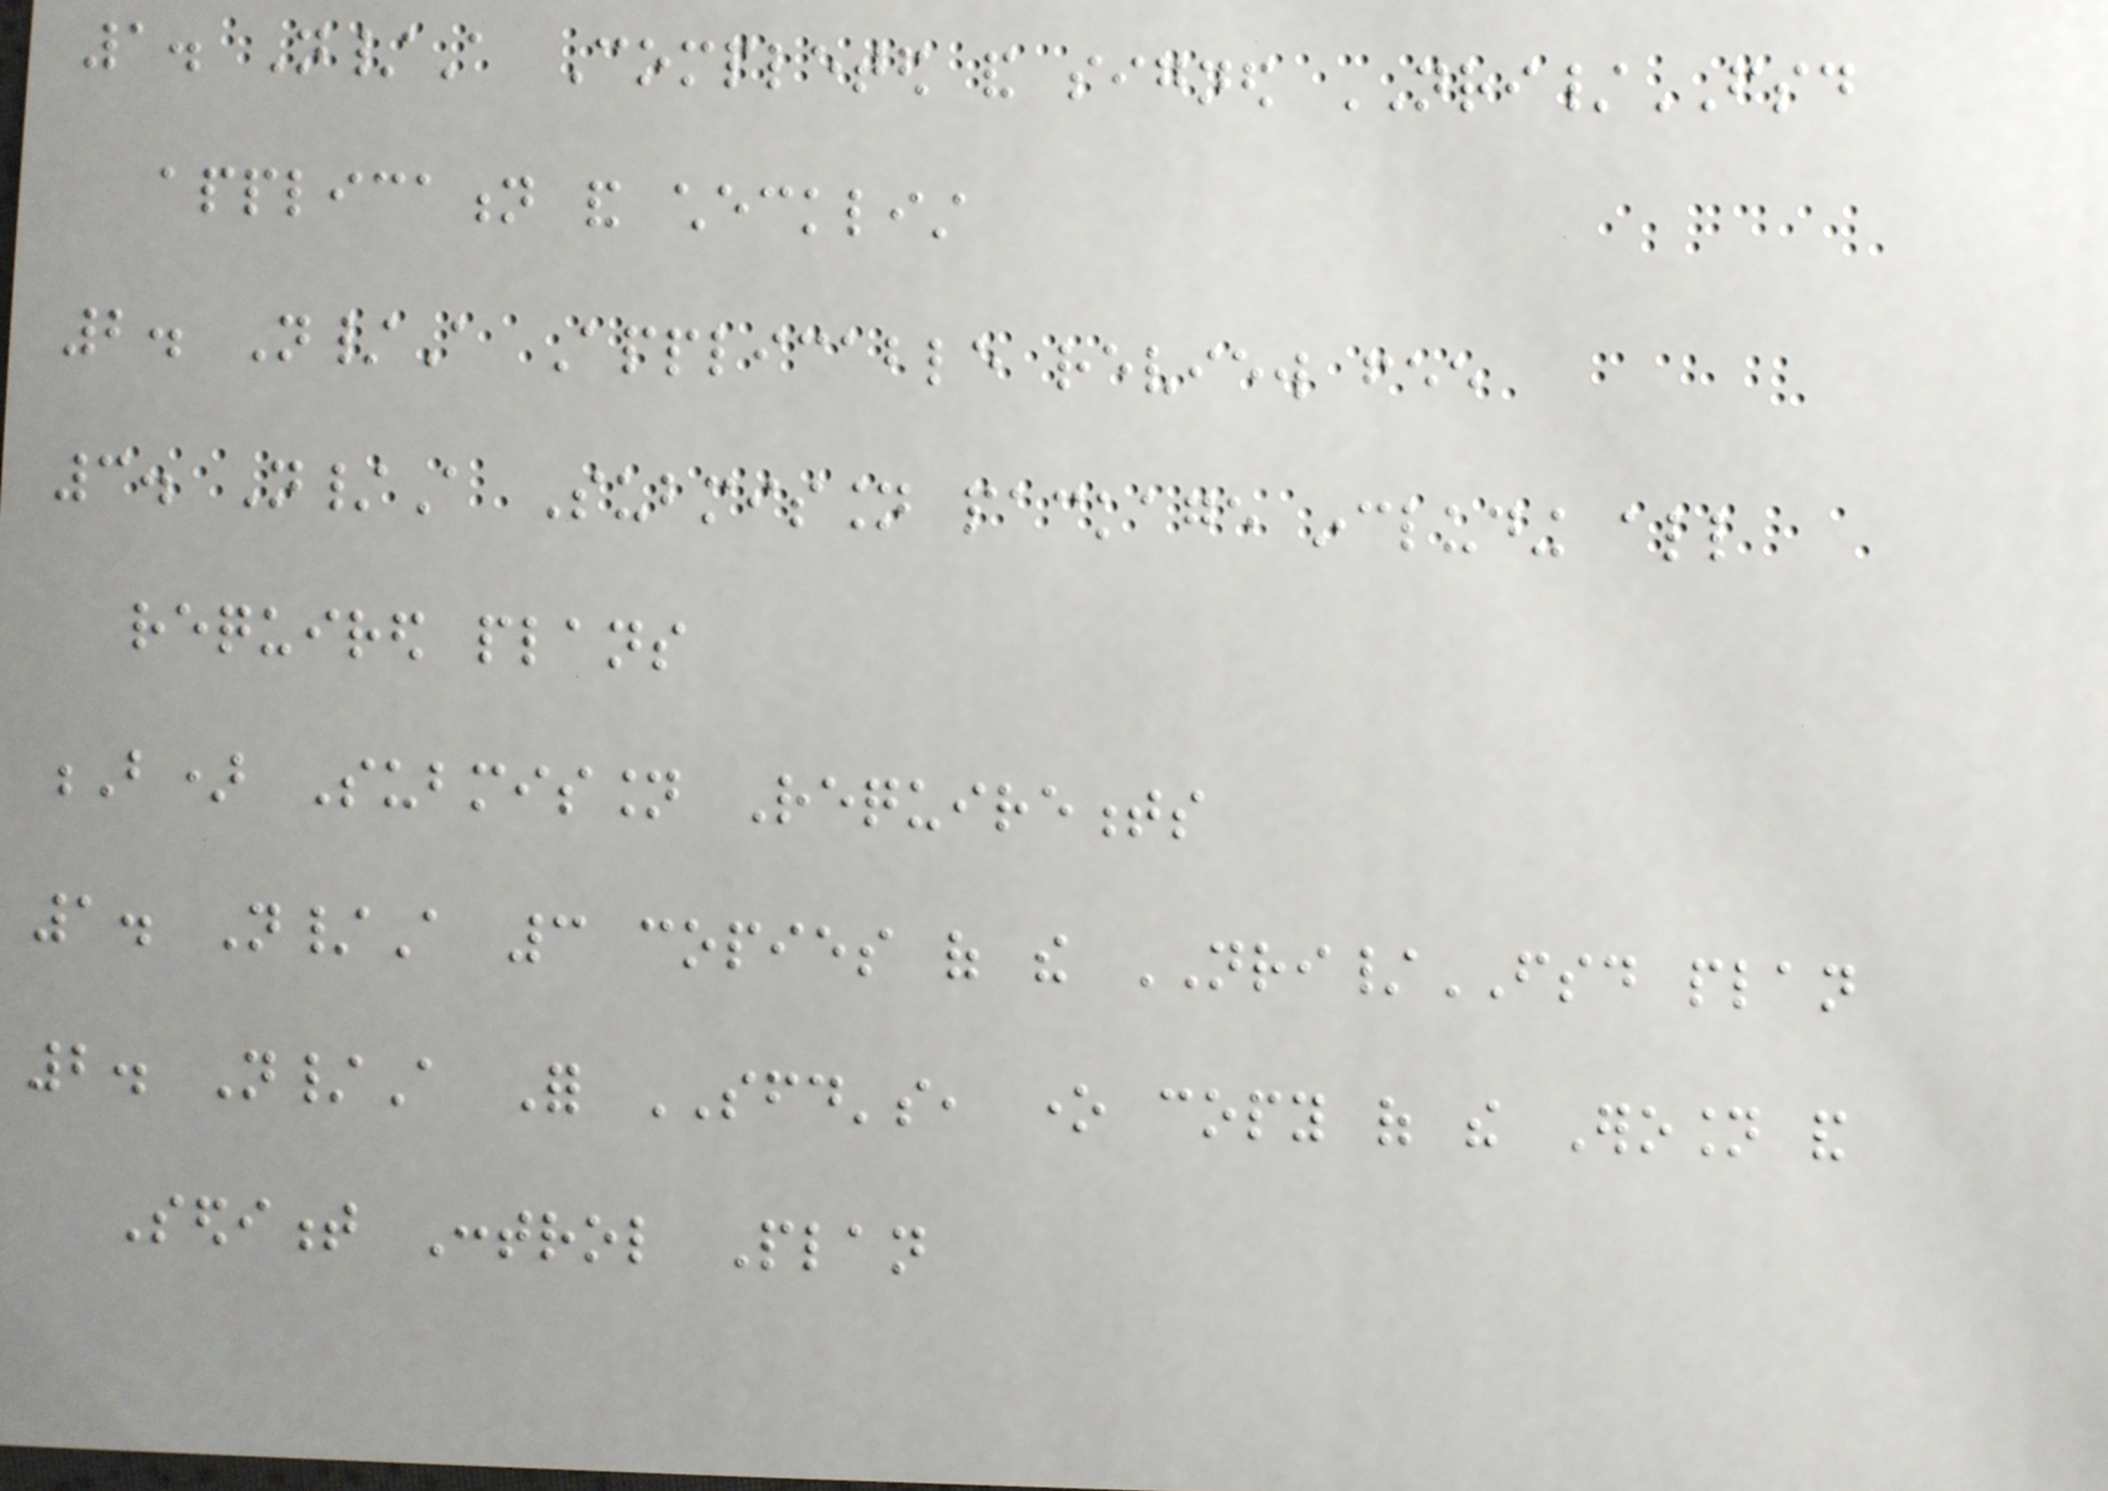1. N/A Completed and signed NRI/FSD
application and checklist
2. N/A Applicable review fee
3. N/A Submission package including all
required plans
B) Submission Requirements
1. N/A 3 copies of the NRI/FSD plan
2. N/A For SFD's, one copy of the Erosion and
Sediment Control Plan
